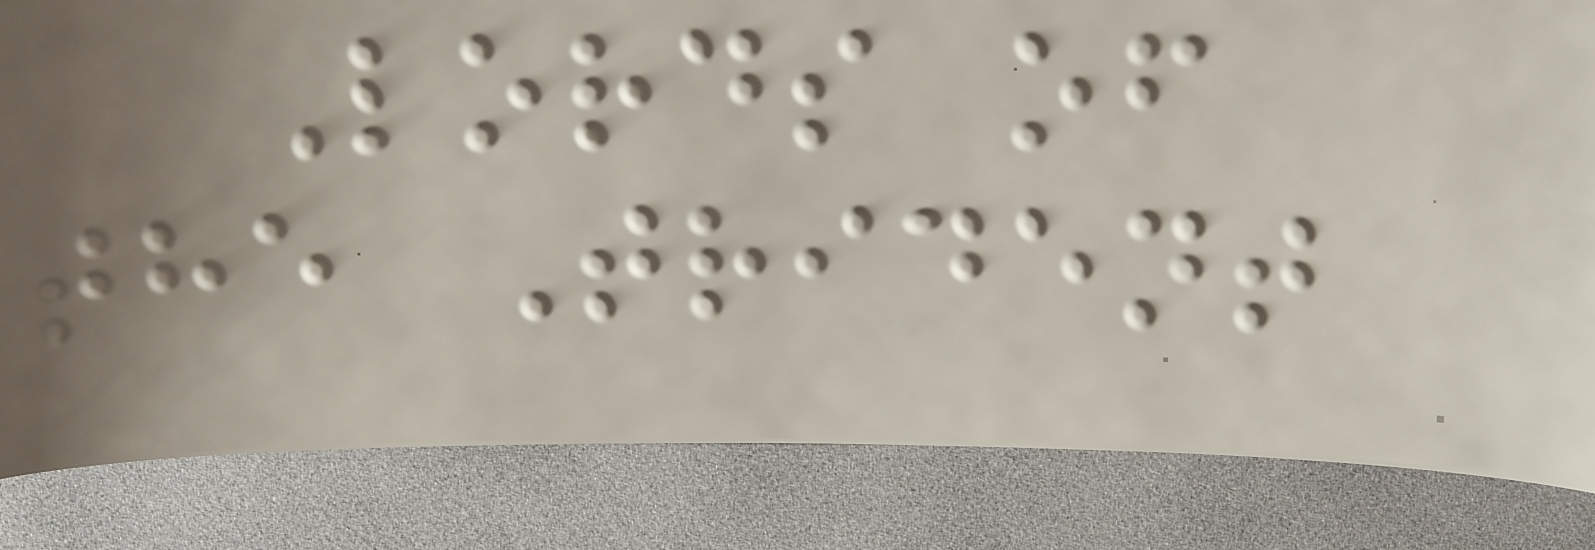Lords of
the Trident
